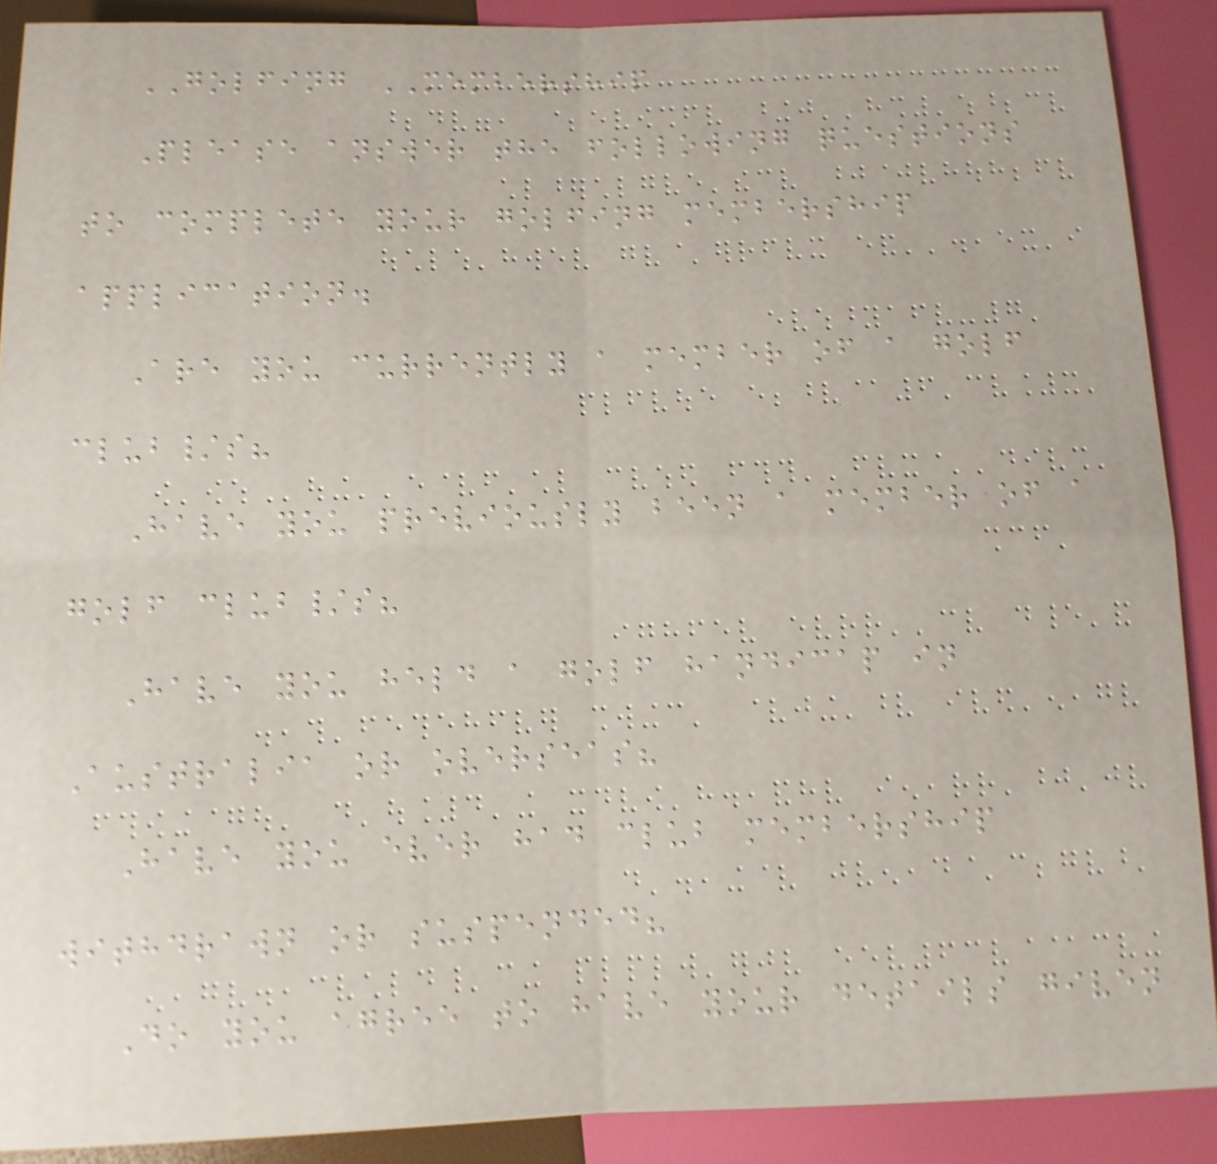GOLFING MEMBERSHIP
Please answer the following questions
to complete your golfing membership
application.
Are you currently a member of a golf
club/s?
Have you previously been a member of a
golf club/s?
Have you held a golf handicap in
Australia or overseas?
Have you ever had club membership
withdrawn or suspended?
Do you agree to have your details given
